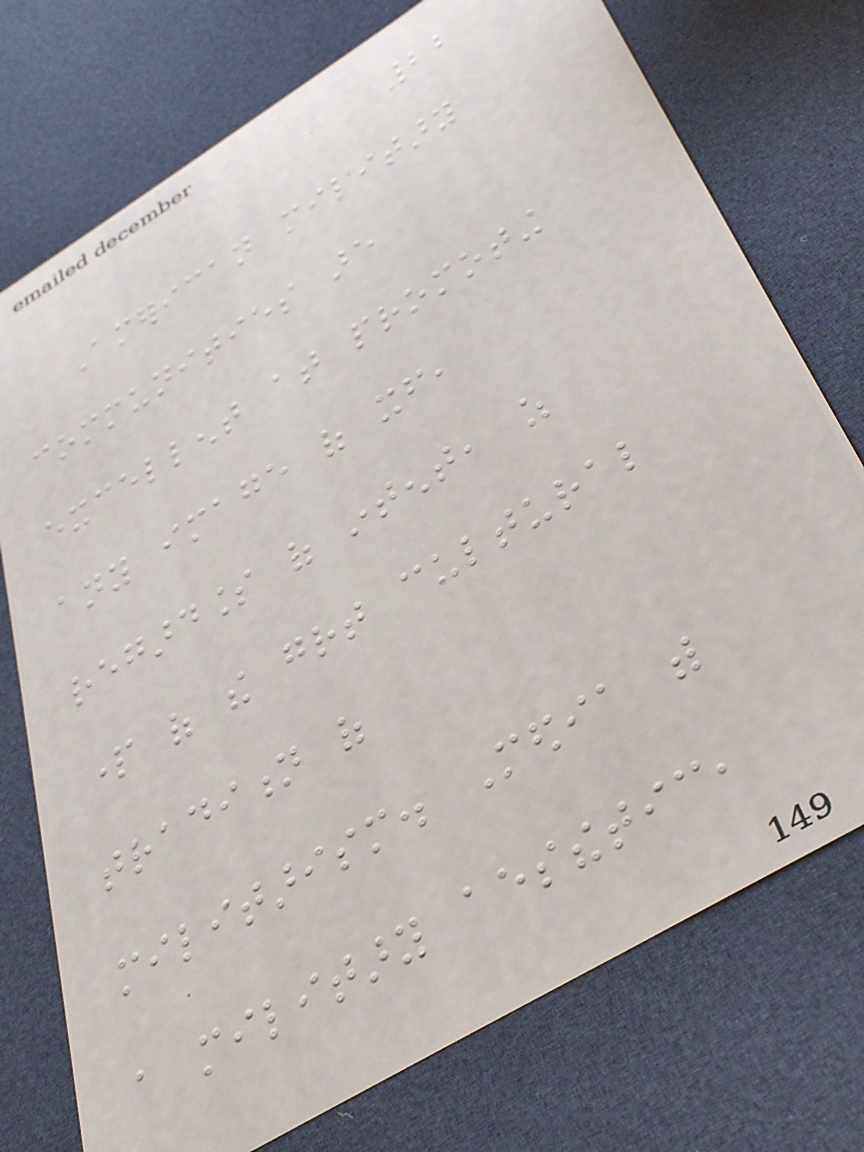22
American military
communities are
excellent at promoting
any image of itself,
regardless of intent, as
part of the great cultural
tradition of
militarism. Media with
a military aesthetic,
